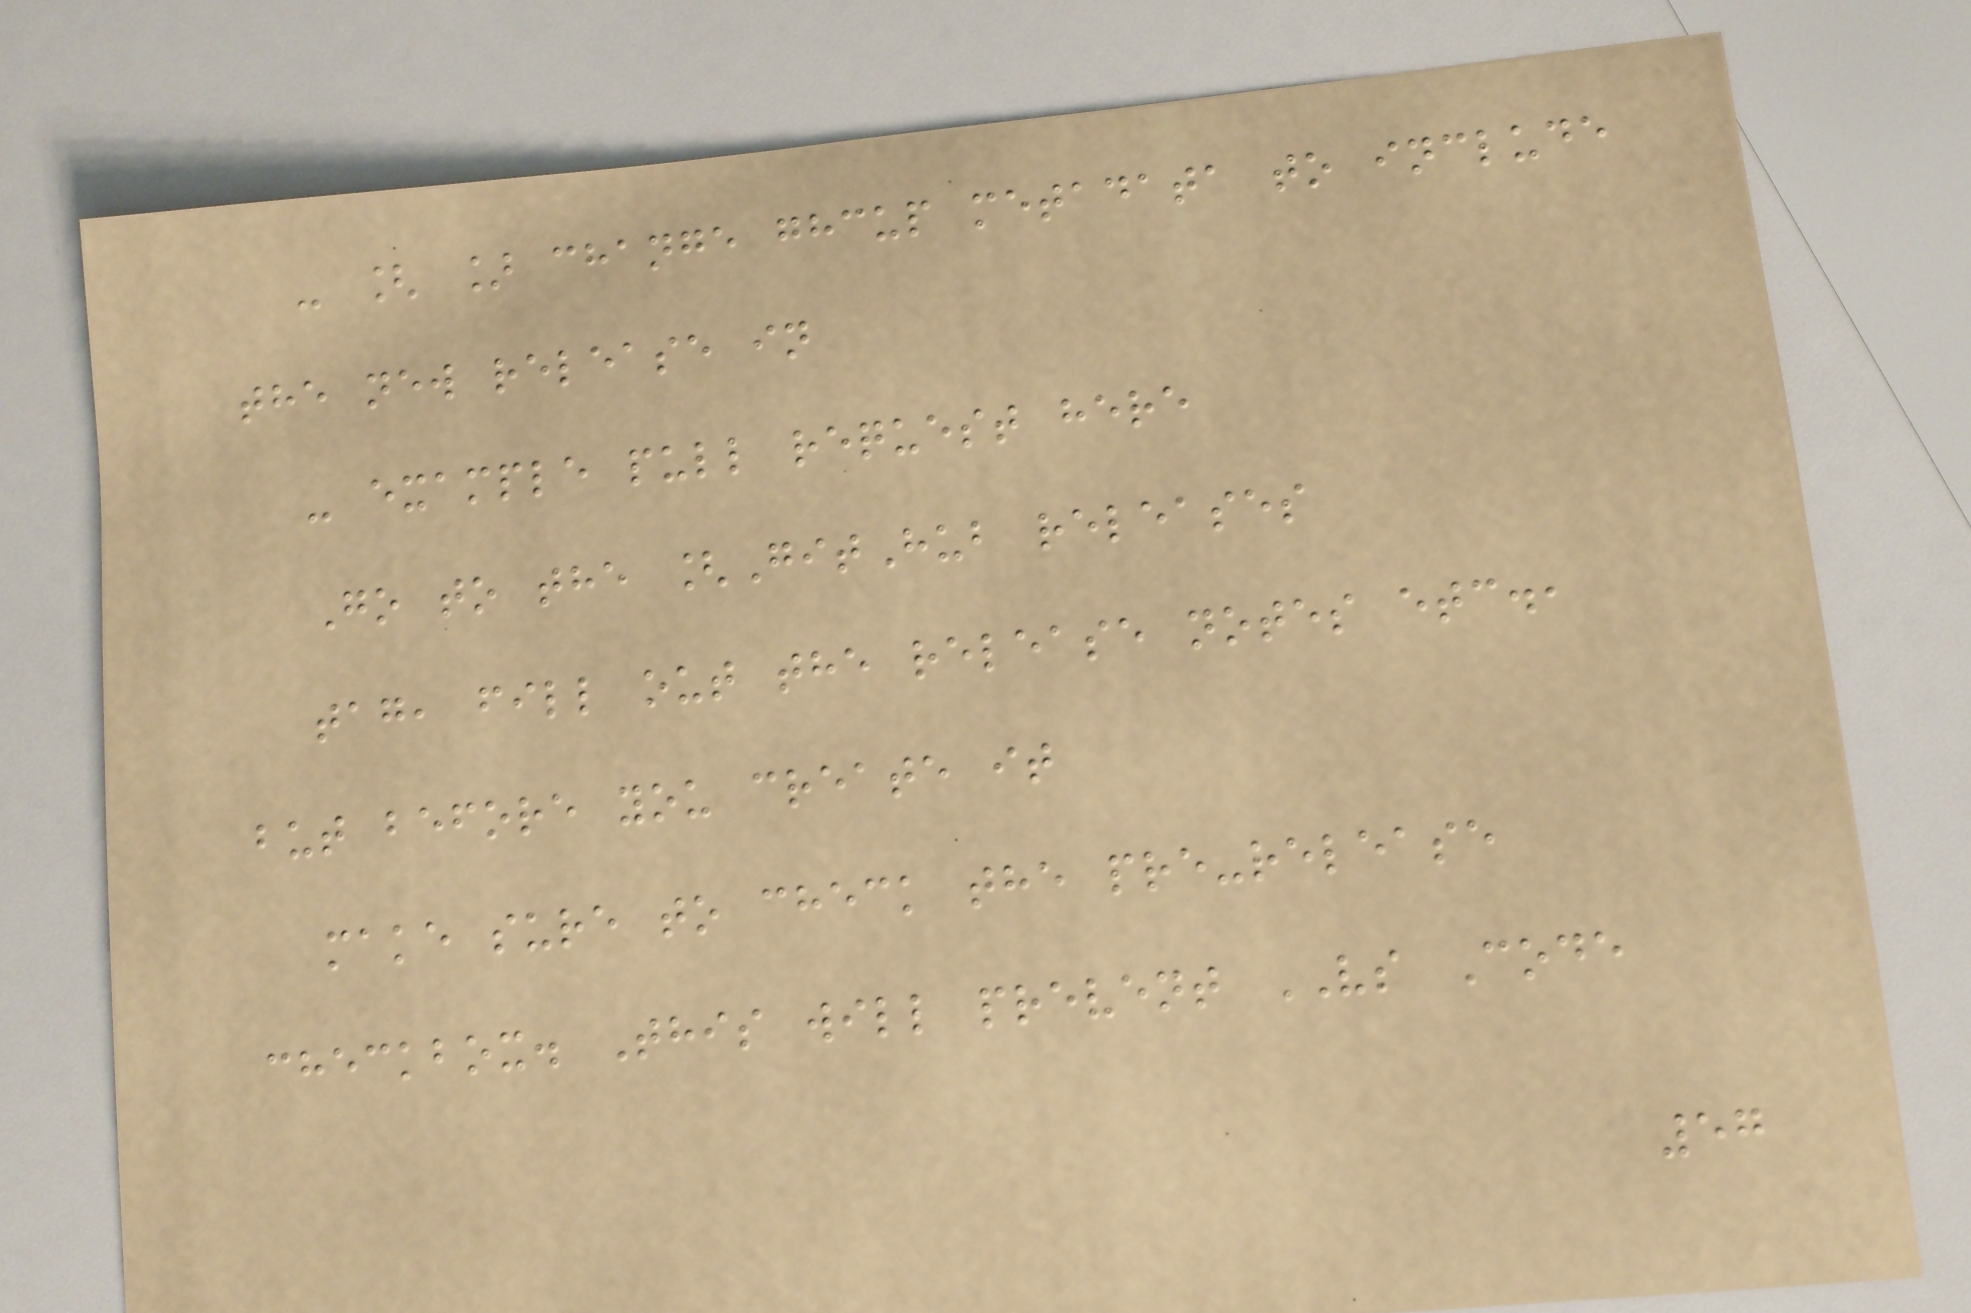- [ ] change ghcup metadata to include
the new release in
- example pull request here
Go to the [GitHub releases
tag, fill out the release notes etc.,
but before you create it
make sure to check the pre-release
checkbox. This will prevent VS Code
57
